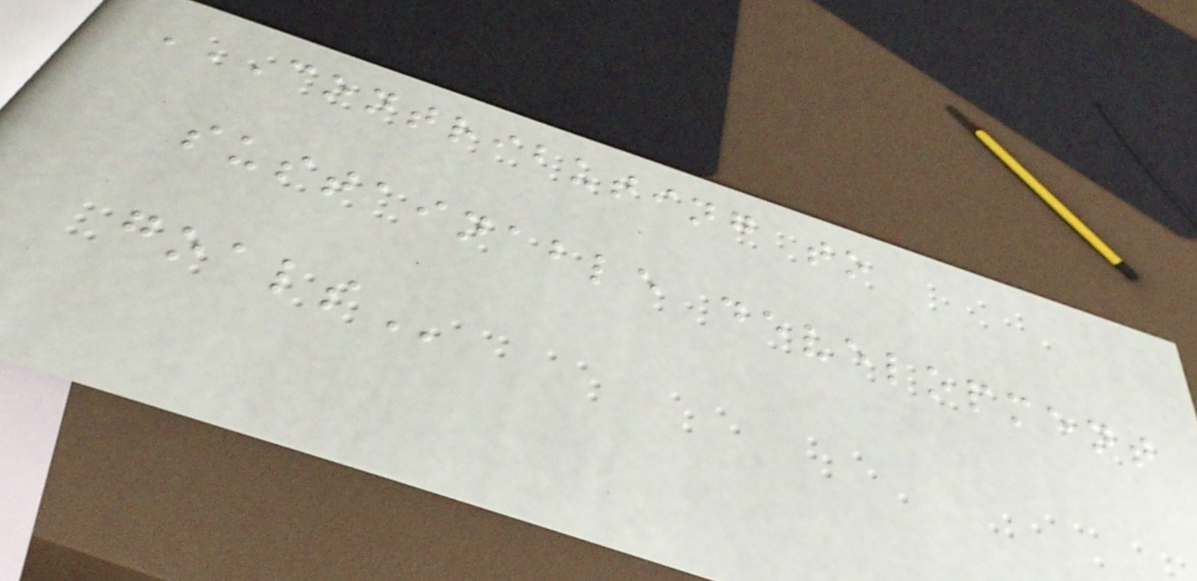CONTRIBUTING TO
SUSTAINABLE DEVELOPMENT
GOALS
